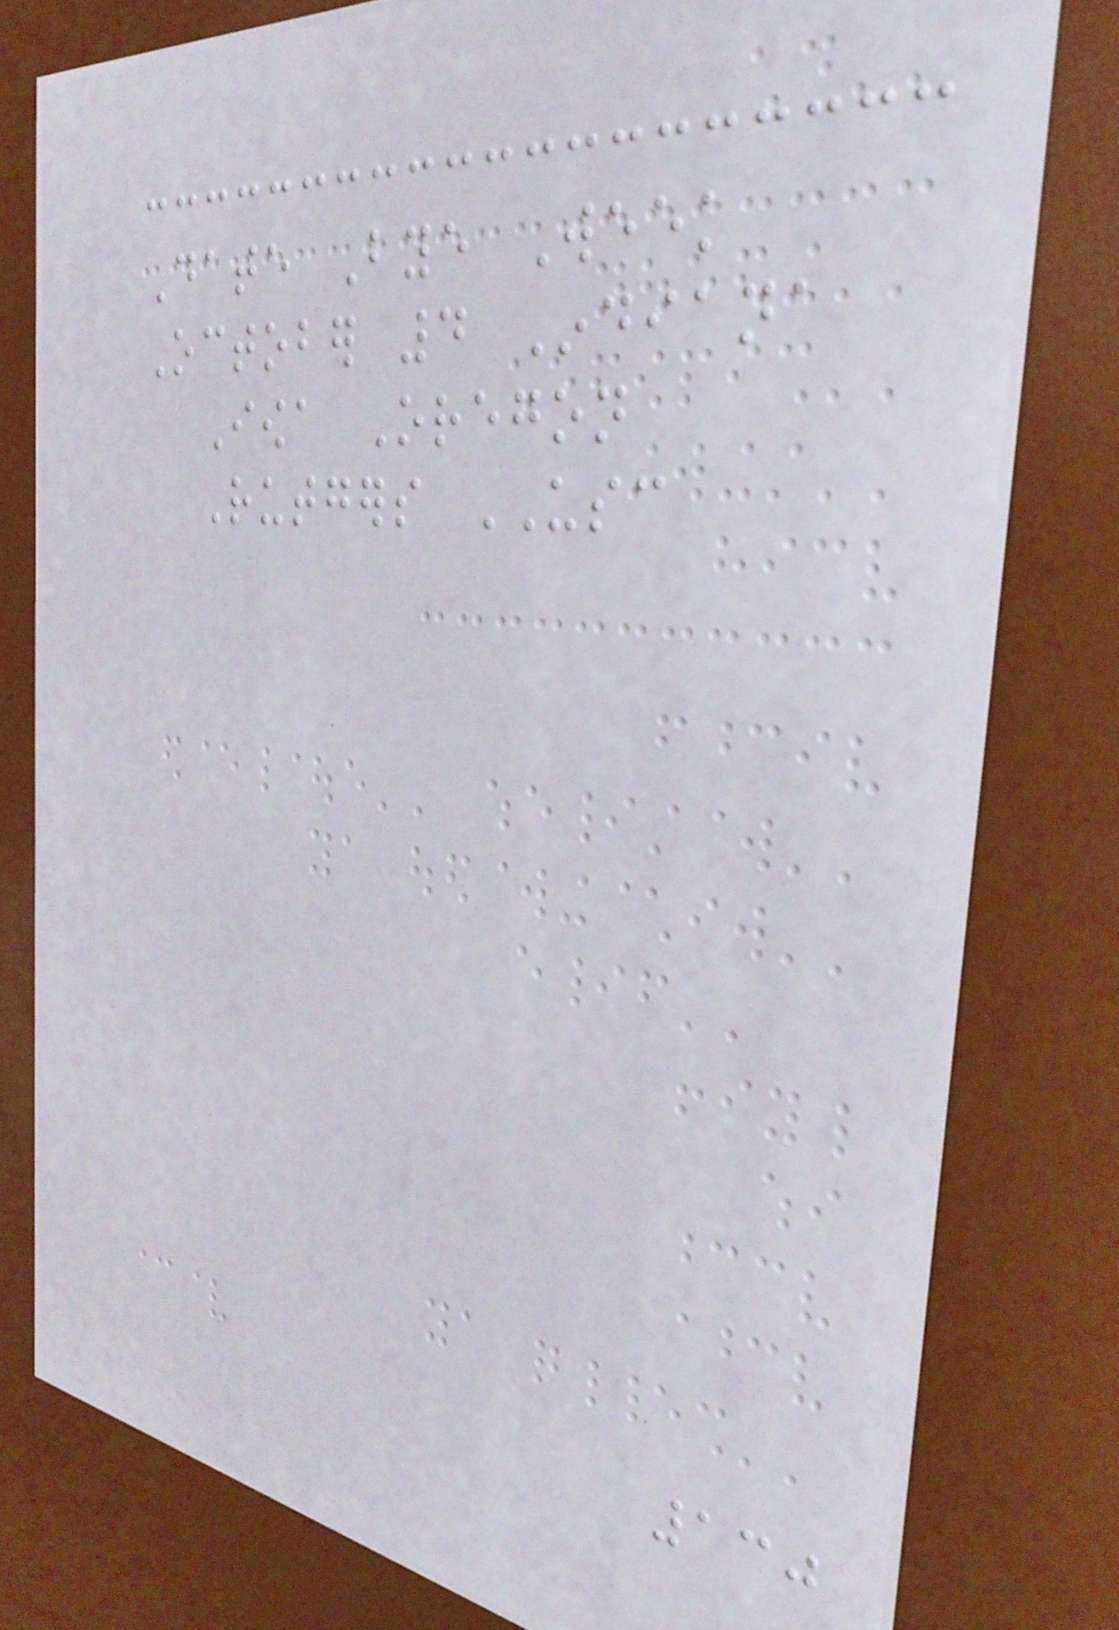Date Bye Week
October 4 Indiana
Iowa Oregon
Rutgers USC
130
